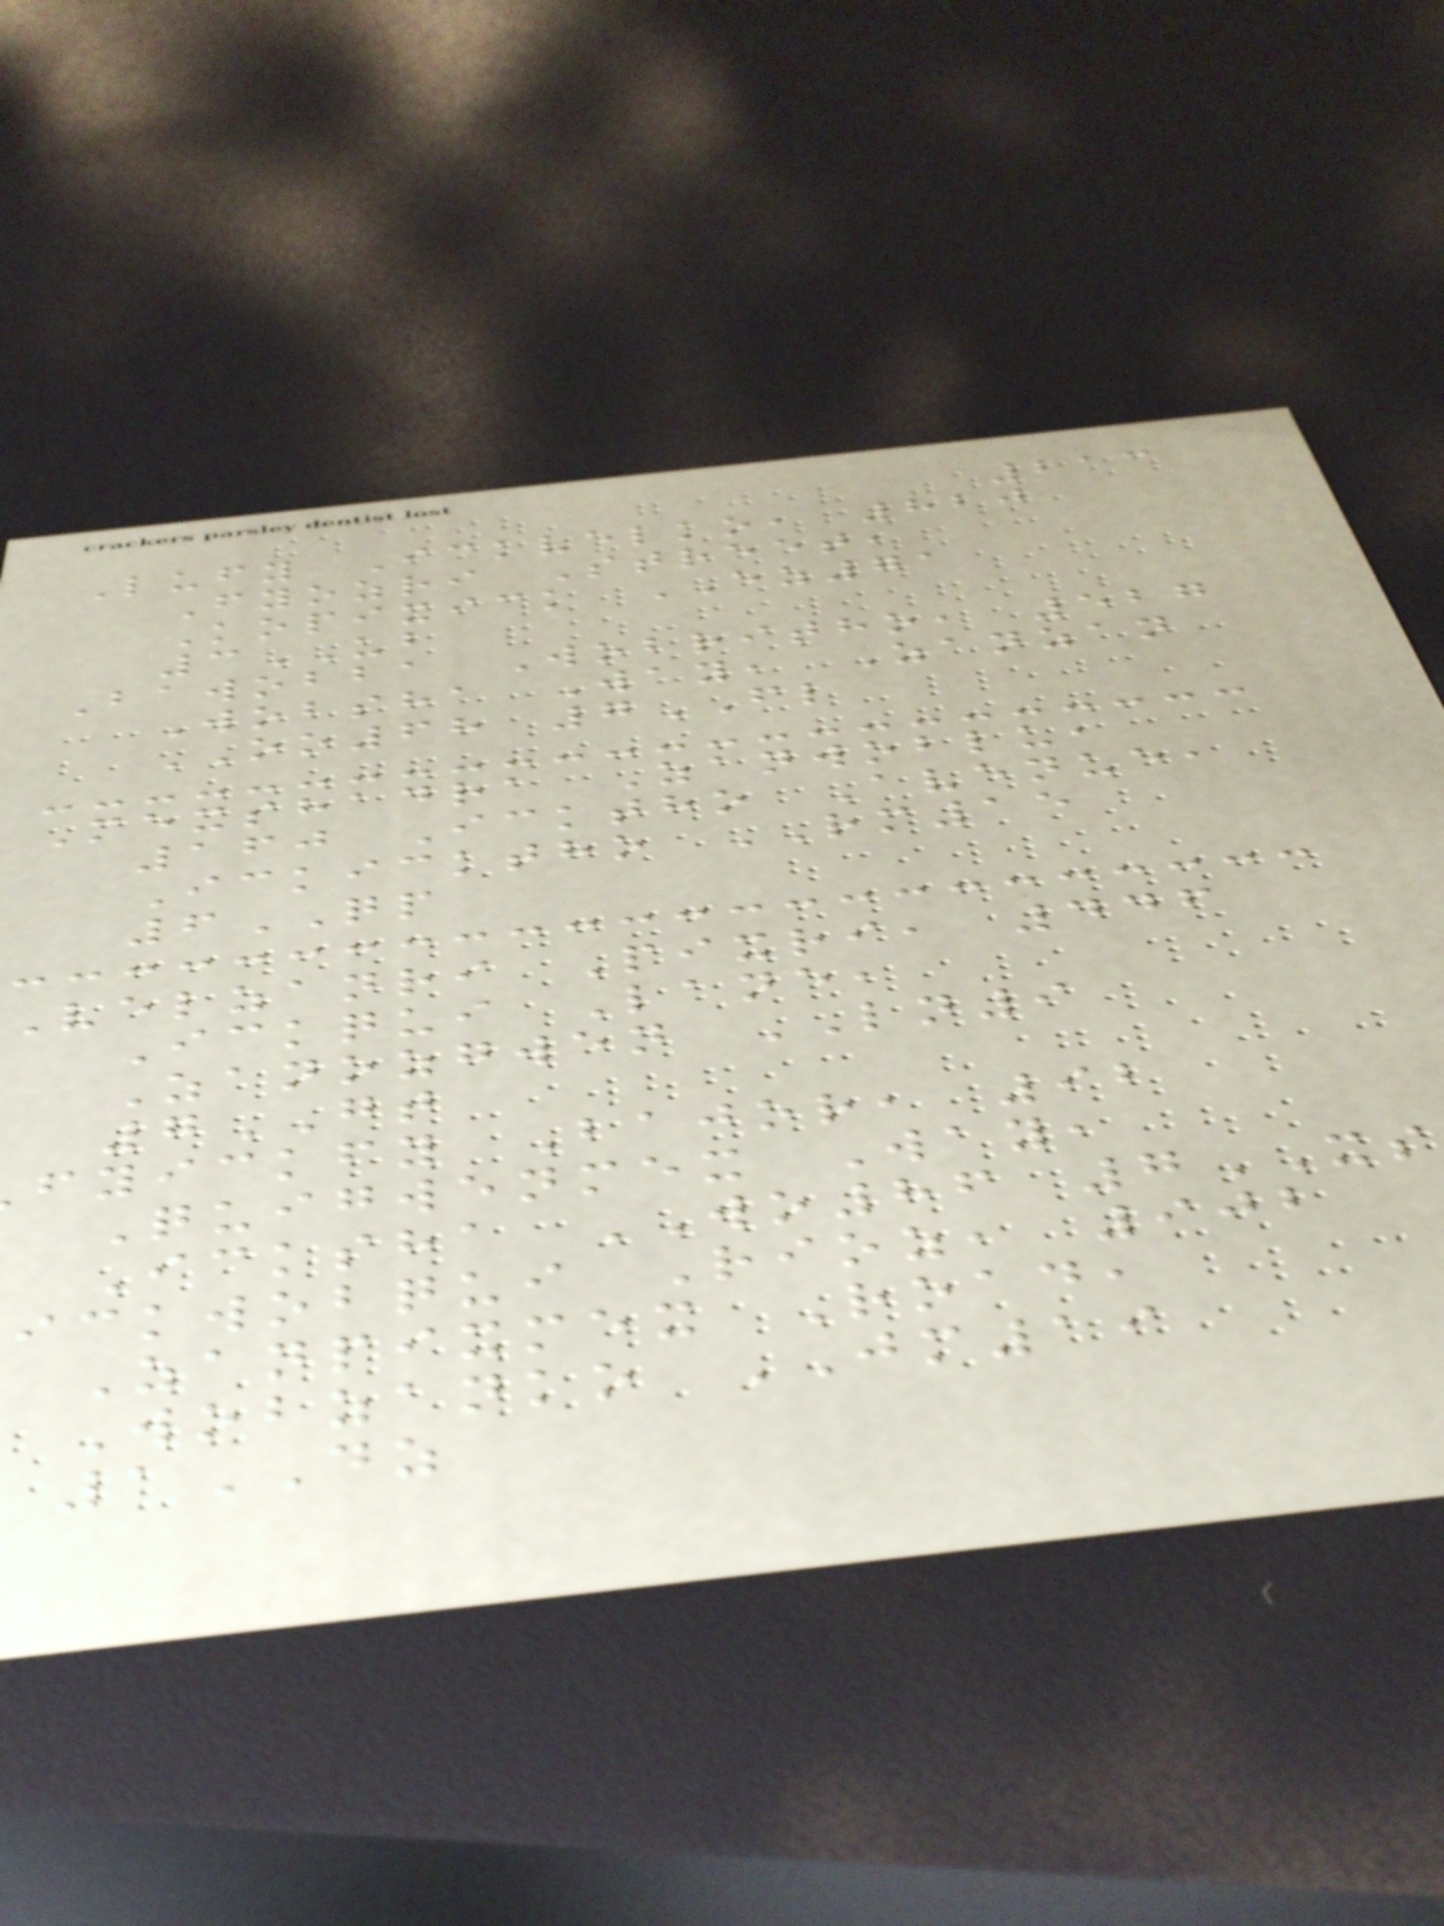213
Lufy Ickvelko, 820
Fyozri Street,
Kopixick EZ71
3UB
Bawobba Wobritho, 527
Wobsha Way, Zanzan
OO68 7FL
Mexshadra Zanwoblu,
160 Icktho Avenue,
Ickicktho RM15
6QP
Velzanri Pixri, 446
Ickqui Lane,
Zanozgwen LN9
7GT
fyickfy Bajor, 92
Quigwenmex Way,
Icksha WO86 7XS
ickwobqui Rioz, 902
Zanpixmex Road,
Wobzanko JM19
1DZ
